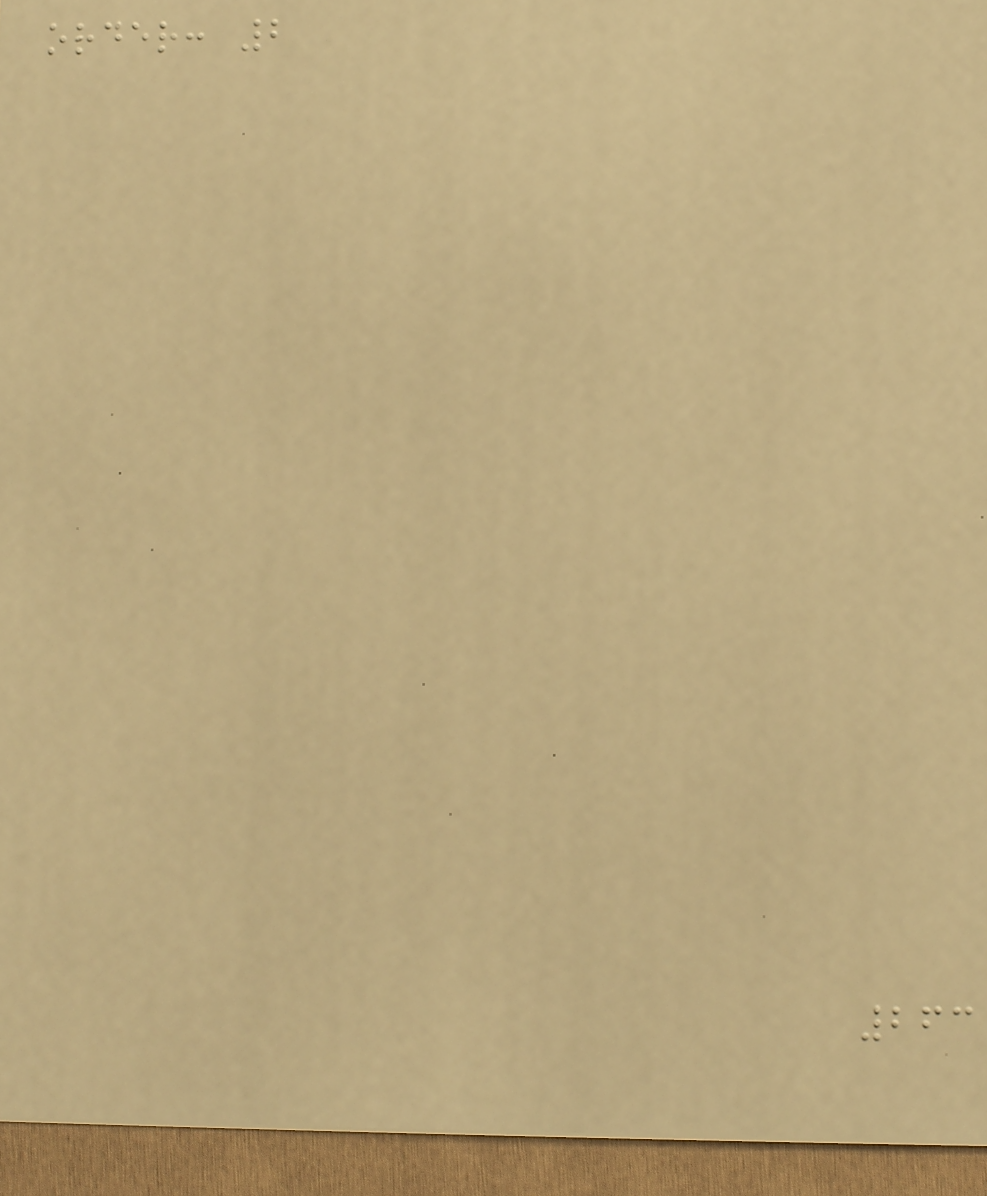order: 2
263
